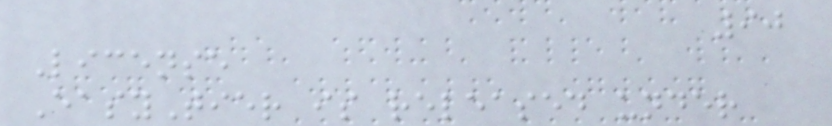90
License
EasyTier is released under
